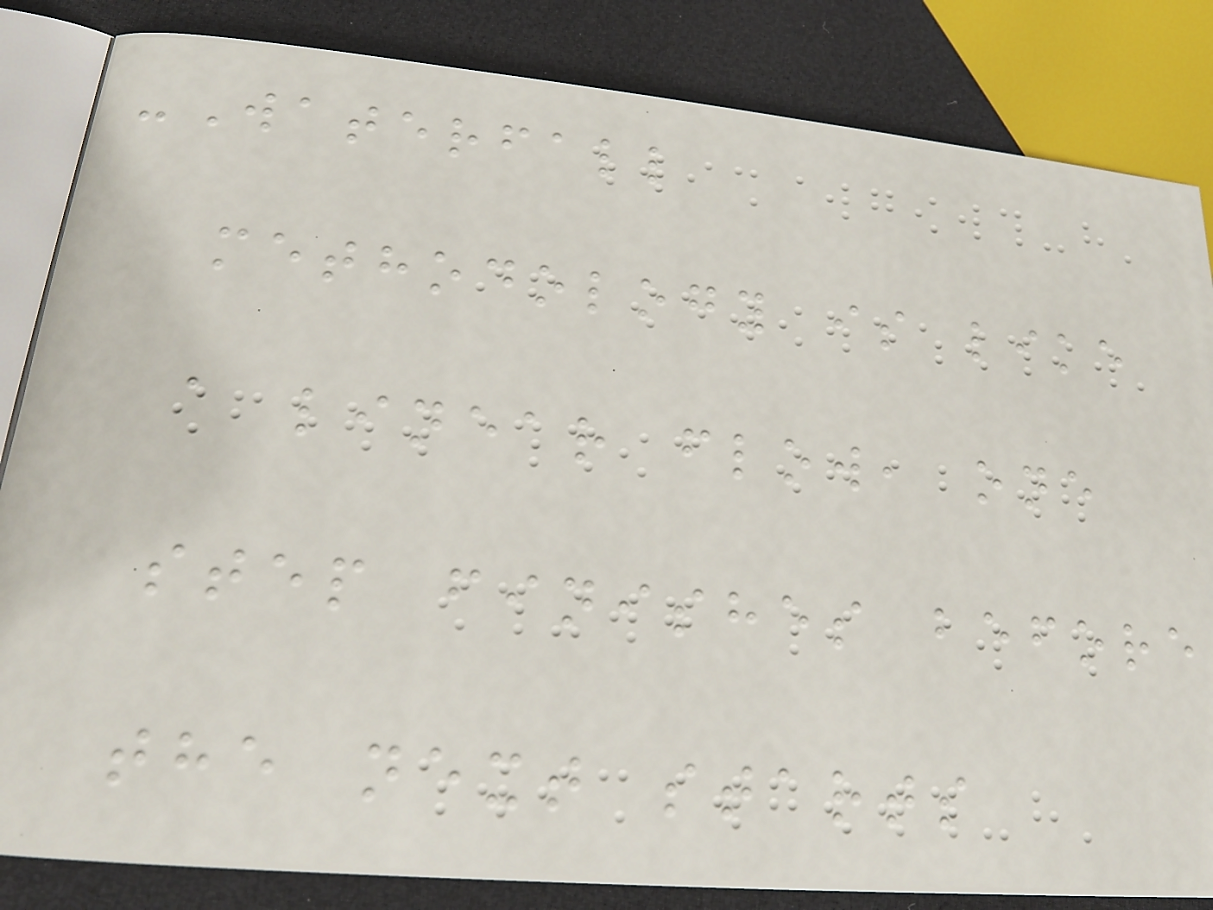-Waterfall
methodology is like
a linear flow, one
step finishes before
the next starts
